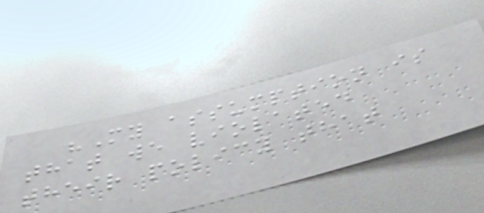"My assumption is
that we violated
their policy that
